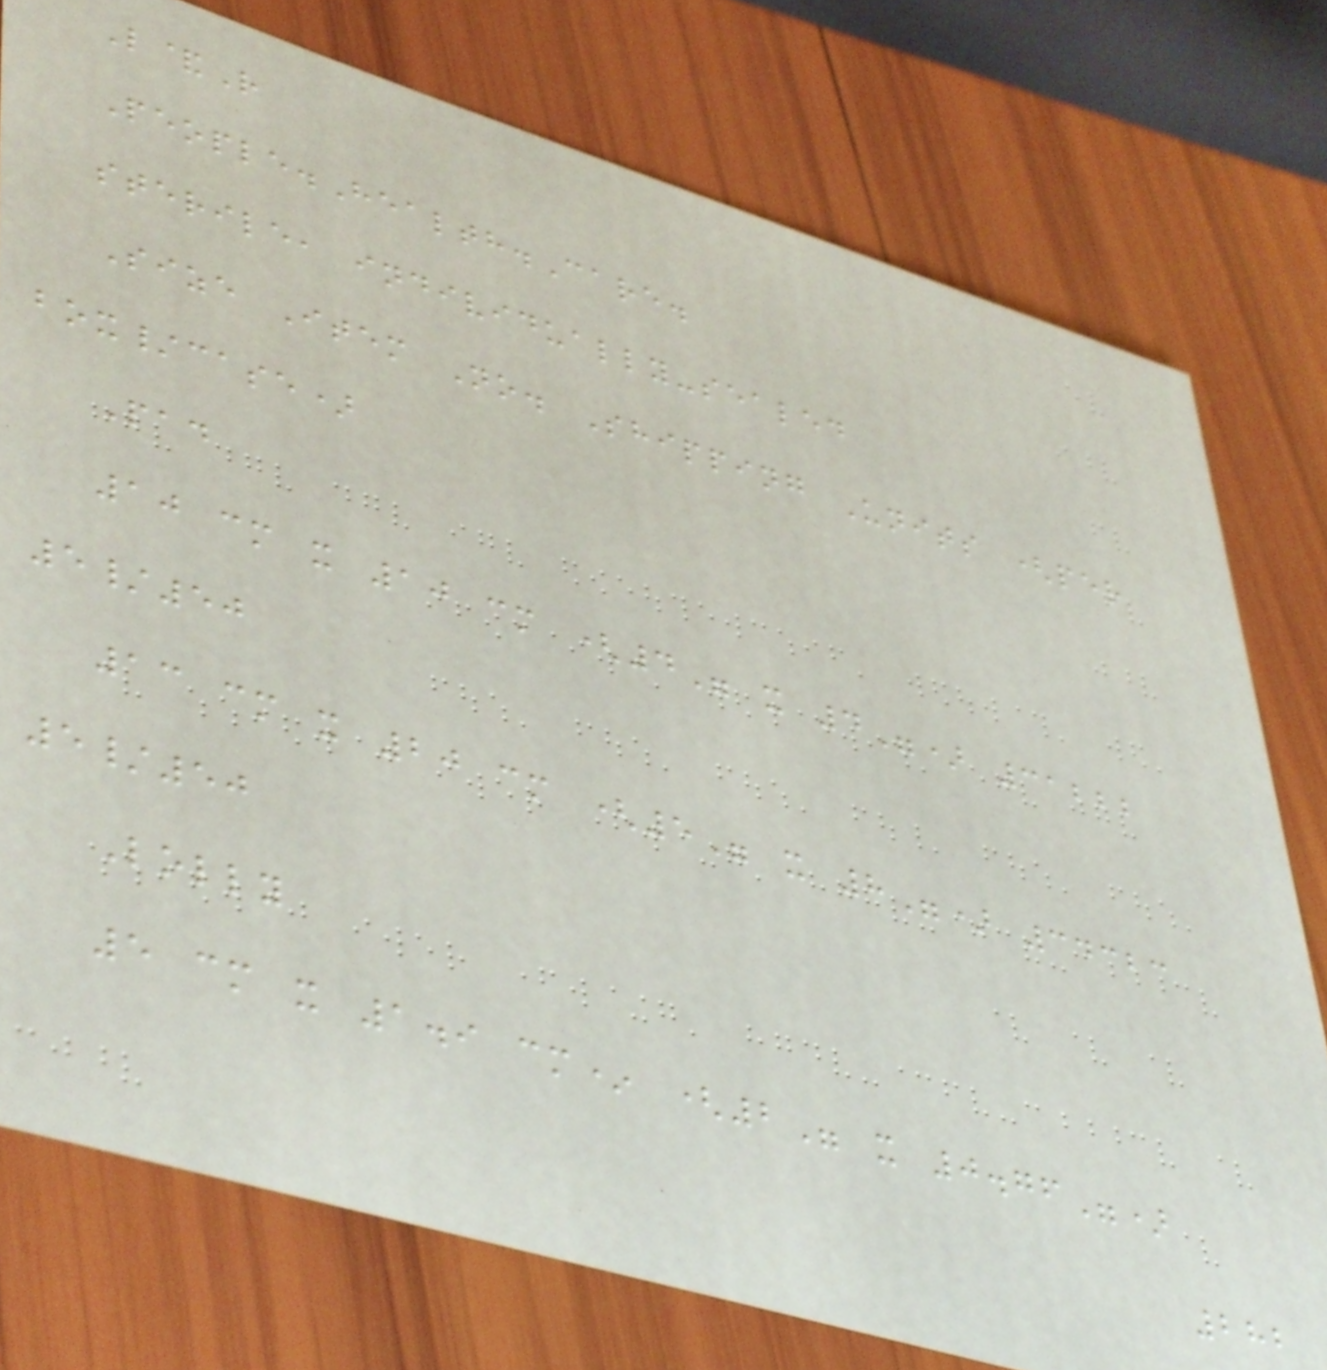L&R
People.Health.Care.
sterile, individually-sealed
Size Item No. Shipping Units (per
box/case)
Pad
10 cm x 10 cm (4" x 4") 31222
5/50
13 cm x 20 cm (5" x 8") 34323
5/50
Lolly
5 cm x 1.9 cm* (2" x 0.76")
282
